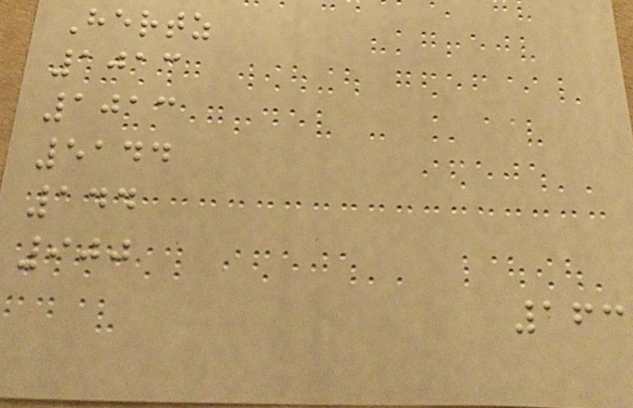Hertz
1013
1013
5144
144
900
163
